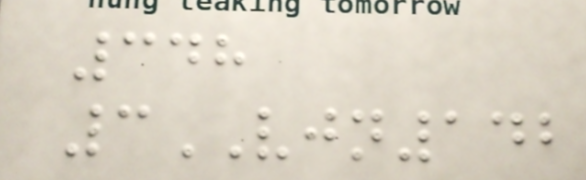348
3VJN142
